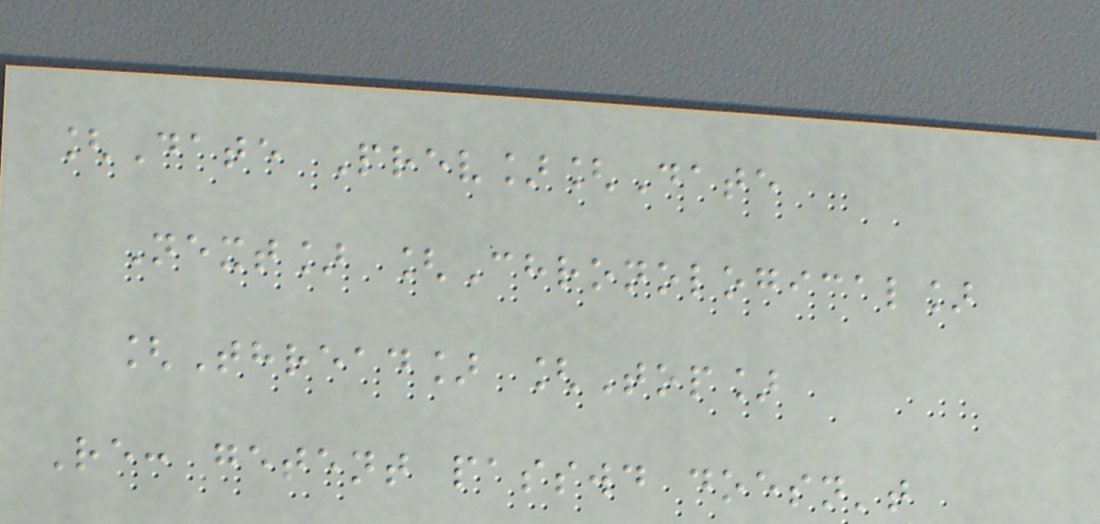[Date Prev][Date
Next] [Chronological]
[Thread] [Top]
Re: getent passwd doesn't
